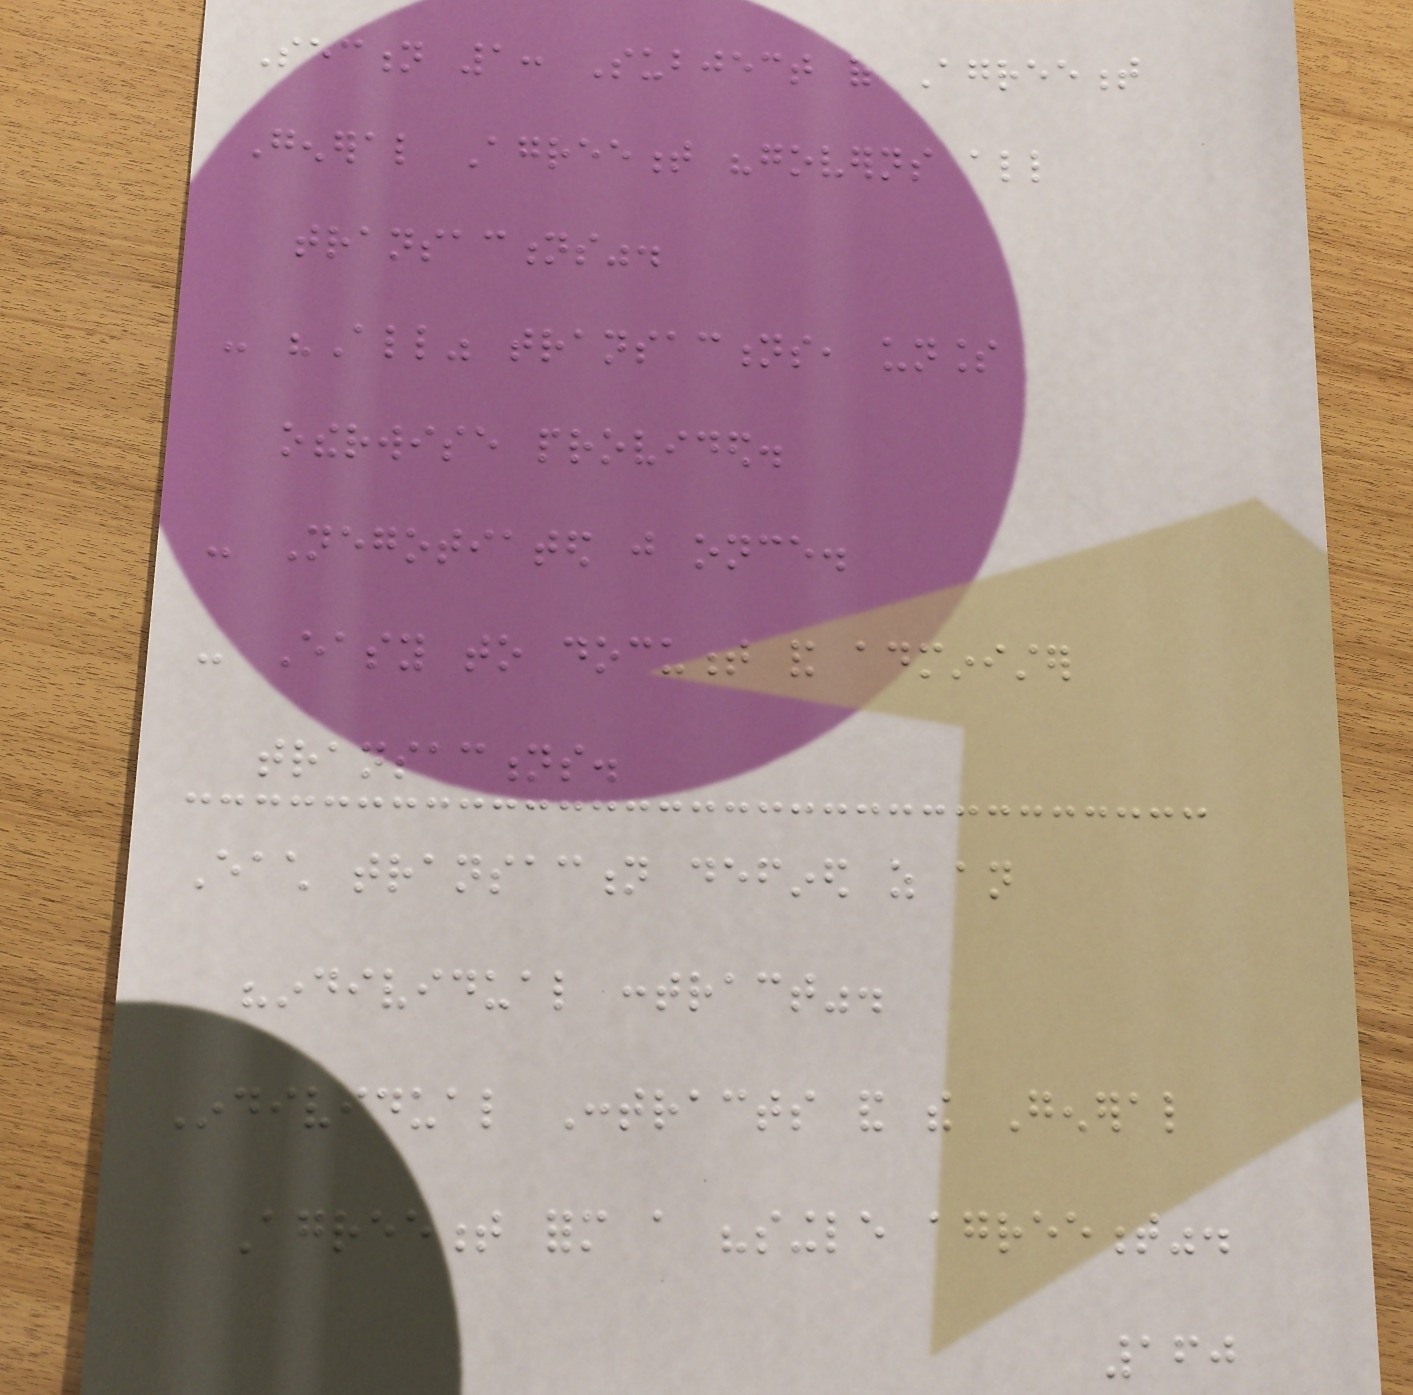Section 1: Subject of Agreement
General Agreement "governs all
transactions".
- "All" transactions, unless
otherwise provided.
- Negotiated just once.
- Easy to document and administer
transactions.
Each transaction defined as an
"individual contract".
Individual Contracts and the General
Agreement form a "single agreement".
160
